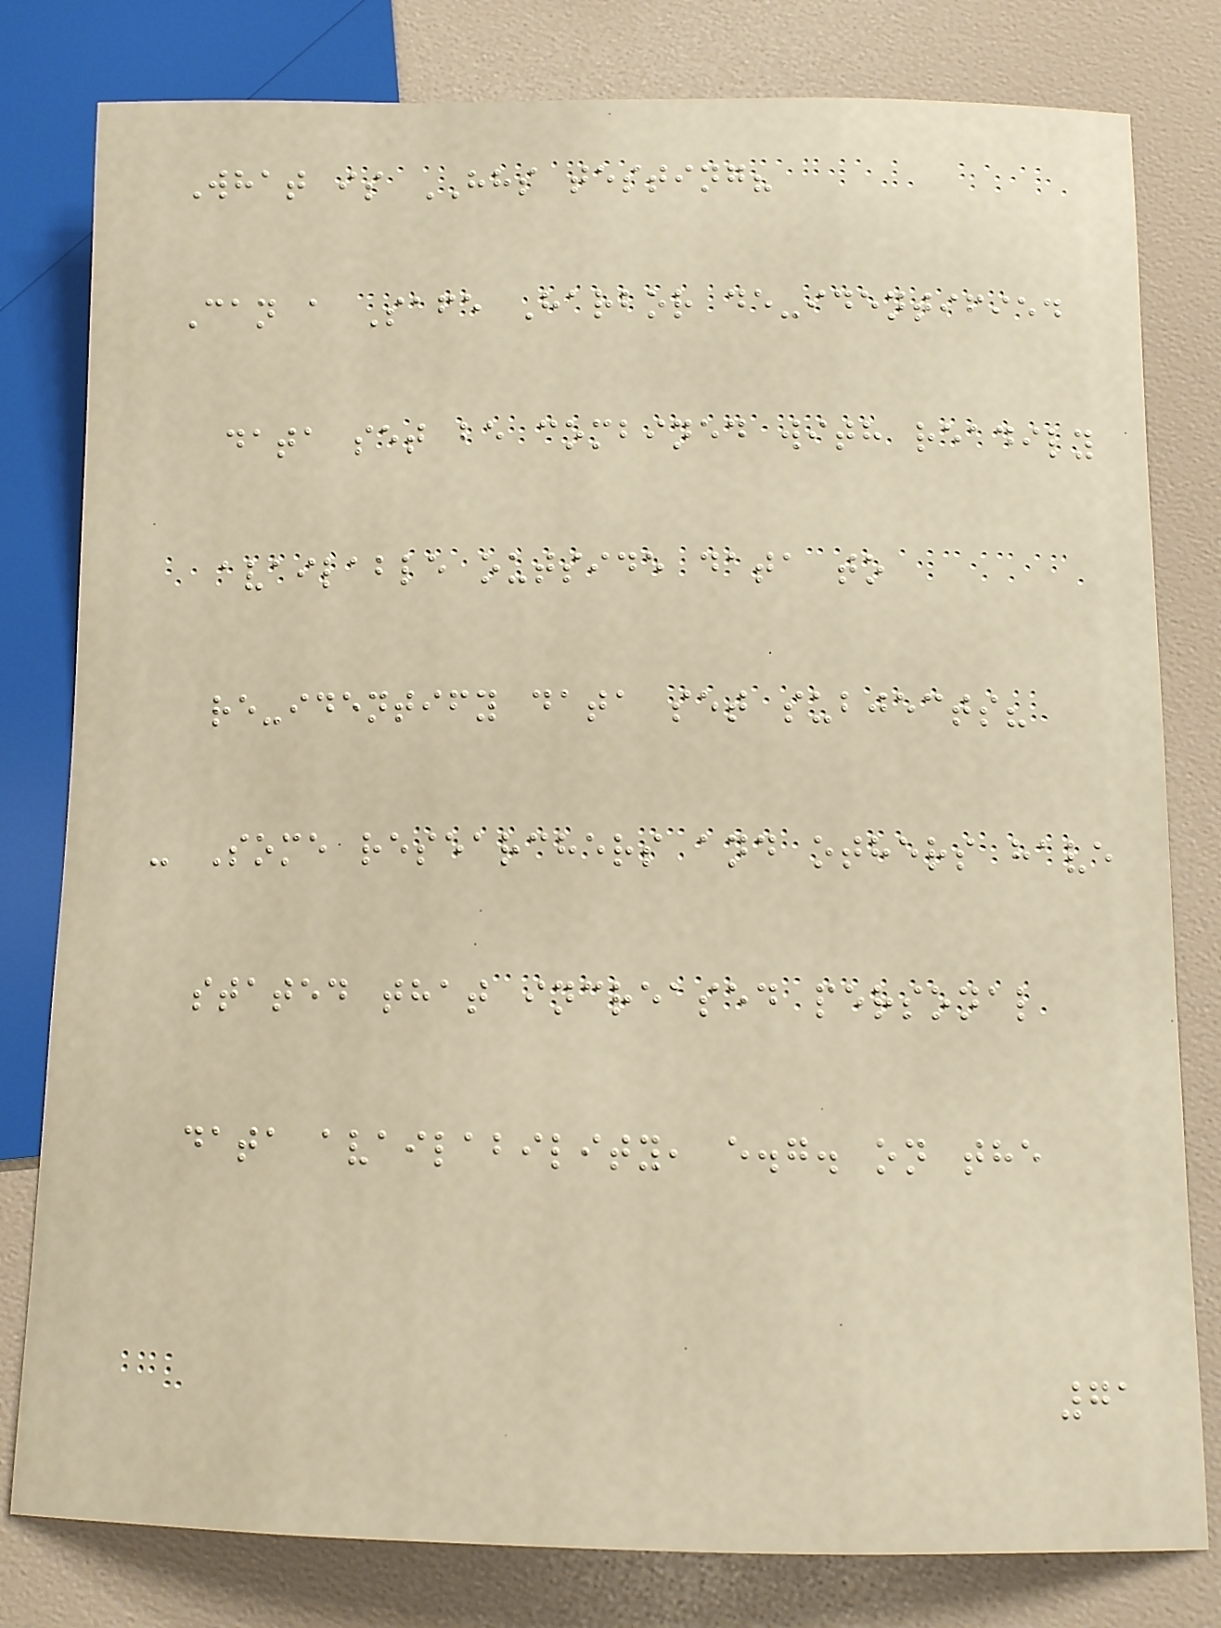What is HHS testing?
Can a Safe Harbor de-identified
data set be combined with readily
available outside data to
re-identify data set subjects?
- Some researchers and others have
stated that increased personal
data availability, e.g. on the
71
